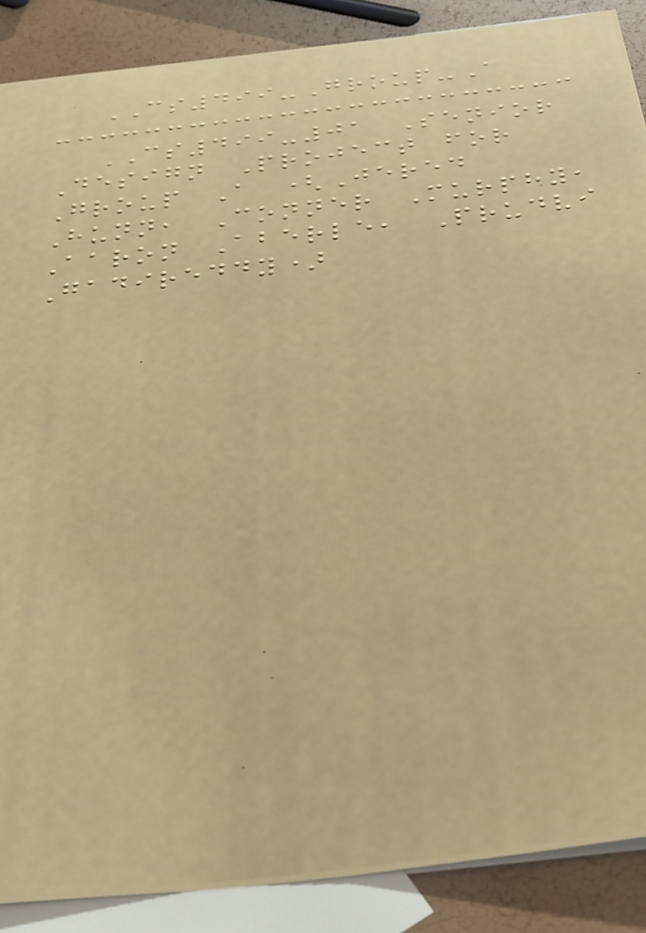CS499-Group-A
CS499-01 Senior
Design Project for
Group A (Jered
Hunn, Conner Murphy,
Aaron Aberle, Prudvi
Gadireddy)
